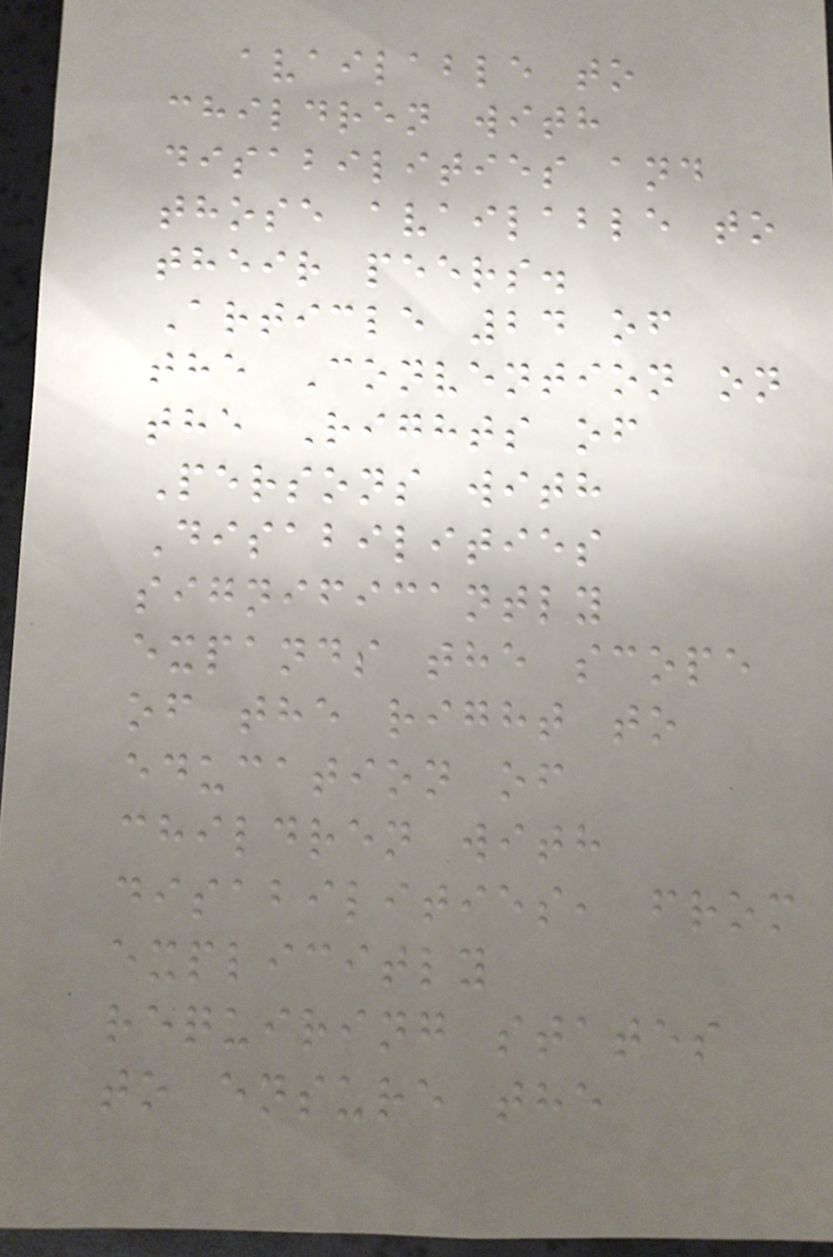available to
children with
disabilities and
those available to
their peers.
Article 24 of
the Convention on
the Rights of
Persons with
Disabilities
significantly
expands the scope
of the right to
education of
children with
disabilities, from
explicitly
requiring states
to ensure the
